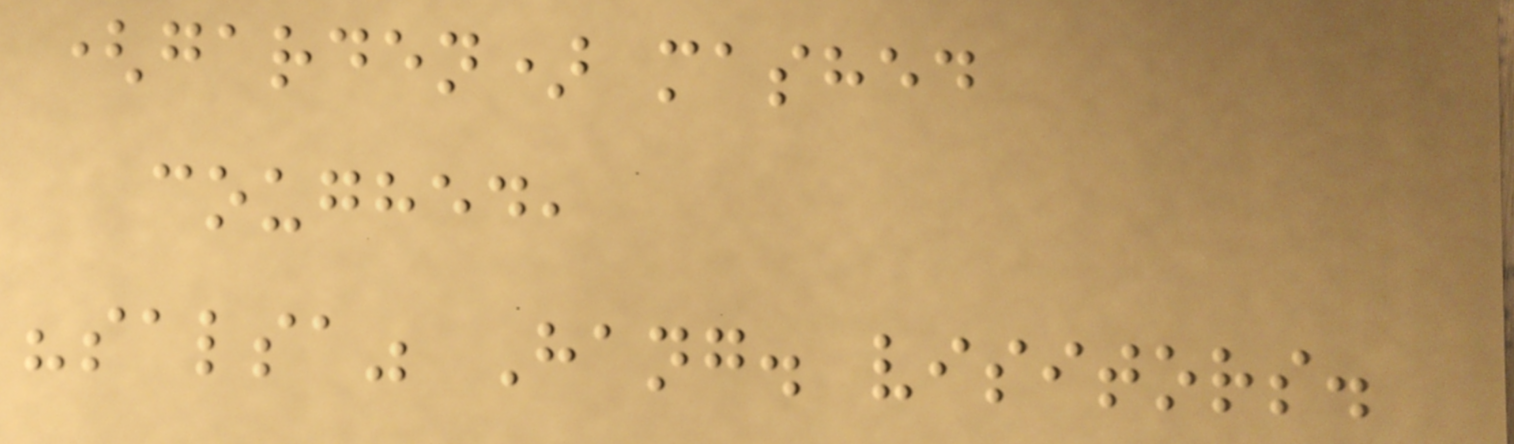(garden) mashed
coughed,
"salsa" Hang. visitors.
